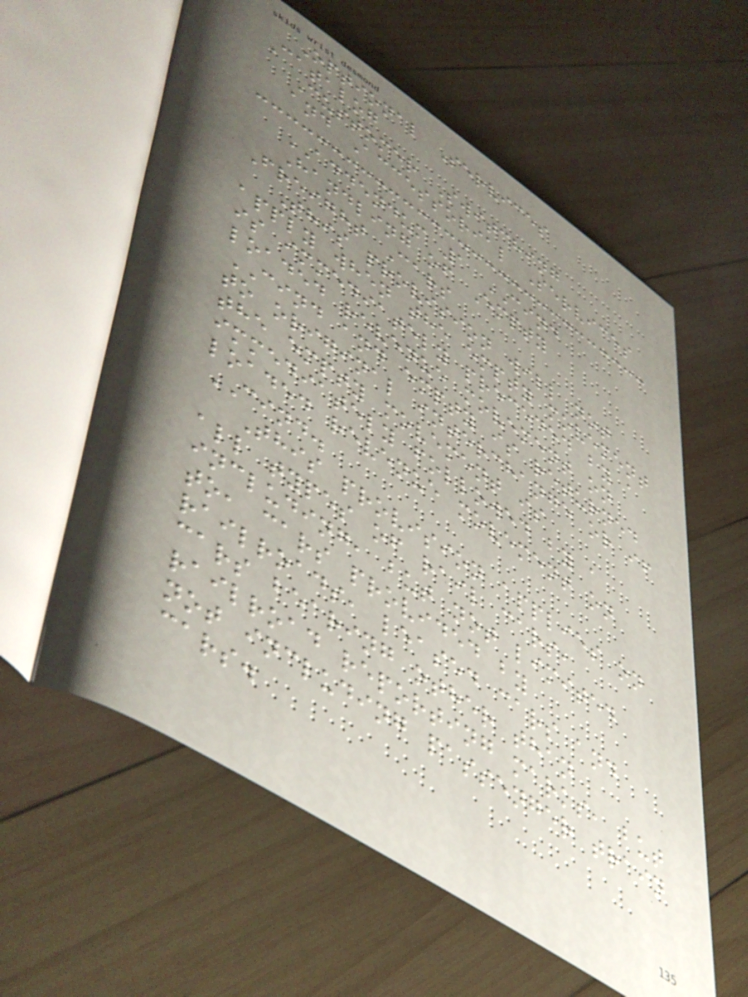Optional Services
Catalog
Customer Switching
and Accessorial Services
ADDENDUM 1 CIND
Handling of Empty
Freight Cars
This provision will not
apply when the empty movement
is immediately preceded by a
loaded revenue movement on
CIND and empty is returned
to original interchange or if
the empty movement is
immediately followed by a
loaded revenue movement on
CIND.
This provision applies on
all types of rail cars,
including, but not limited
to, cars provided by
railroads, leased cars and
cars bearing other than
railroad reporting marks, but
not including passenger train
cars.
